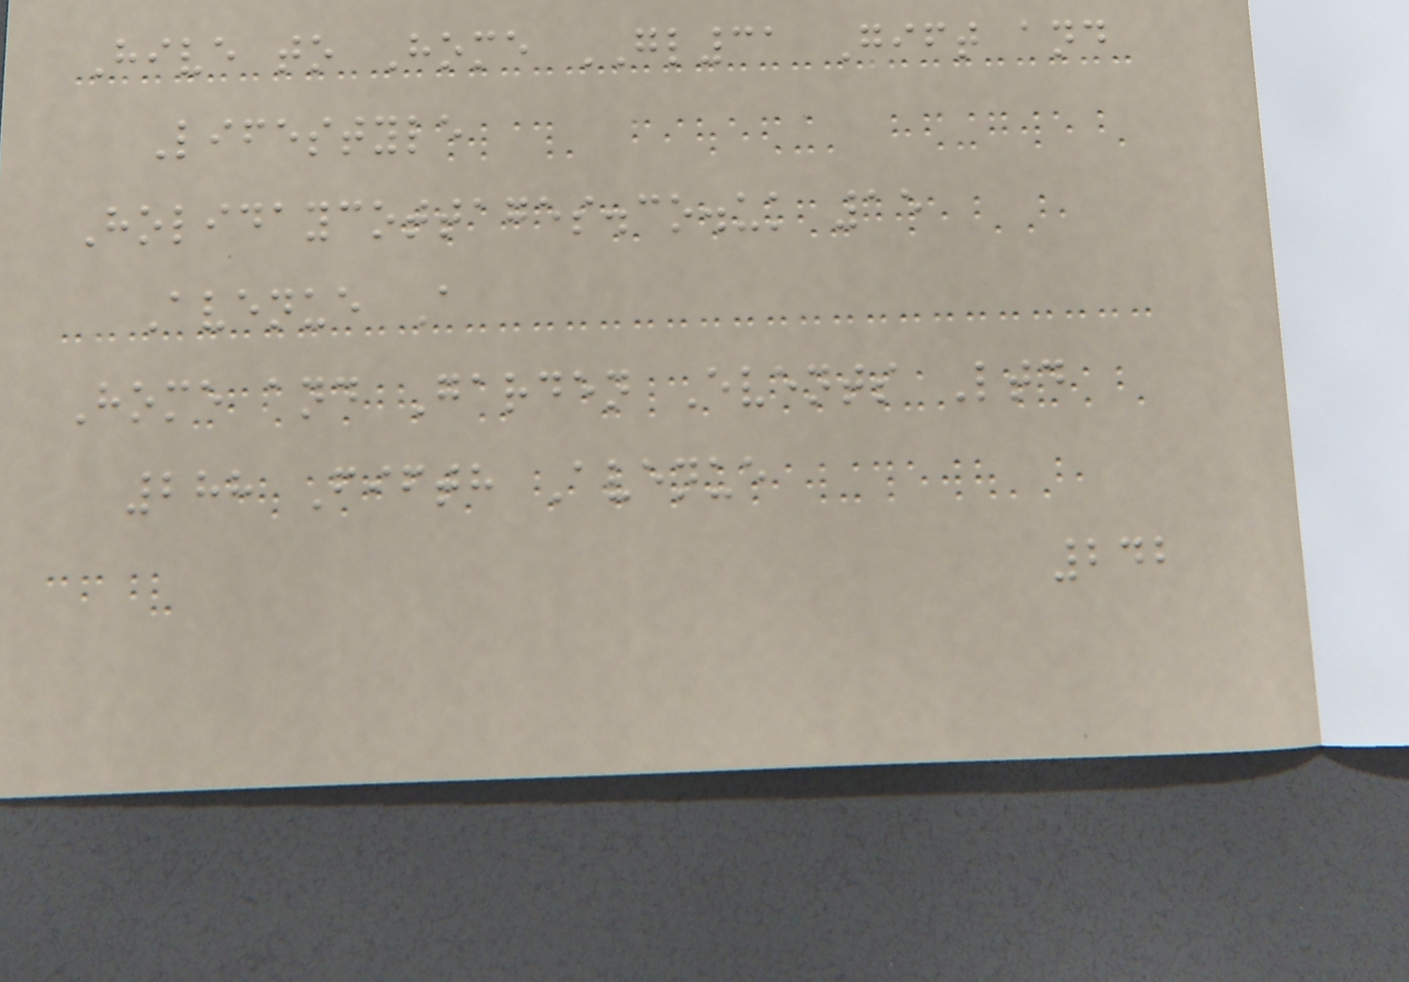Hive to Home GL31 Gift and
Lifestyle
Holidaycottages.co.uk 15
Avenue A
Home and Garden Events Ltd
288 Fifth Avenue
242
